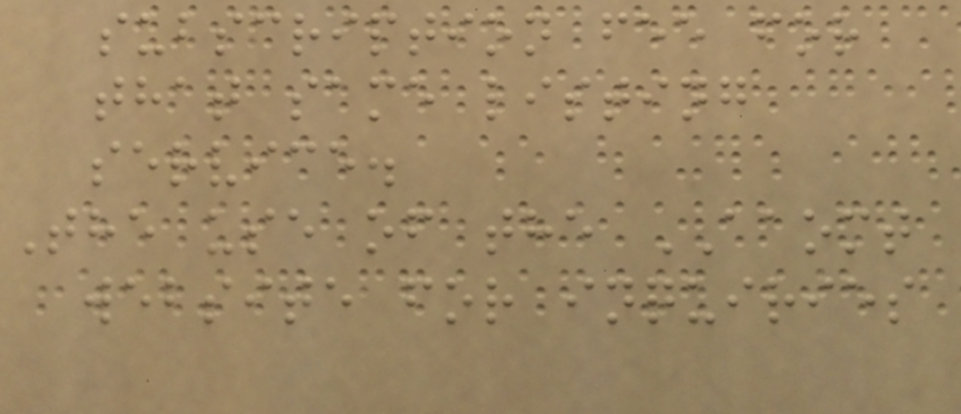subscription fee for
that same listing
service.
The use of the AAOMT
website for inquiries
